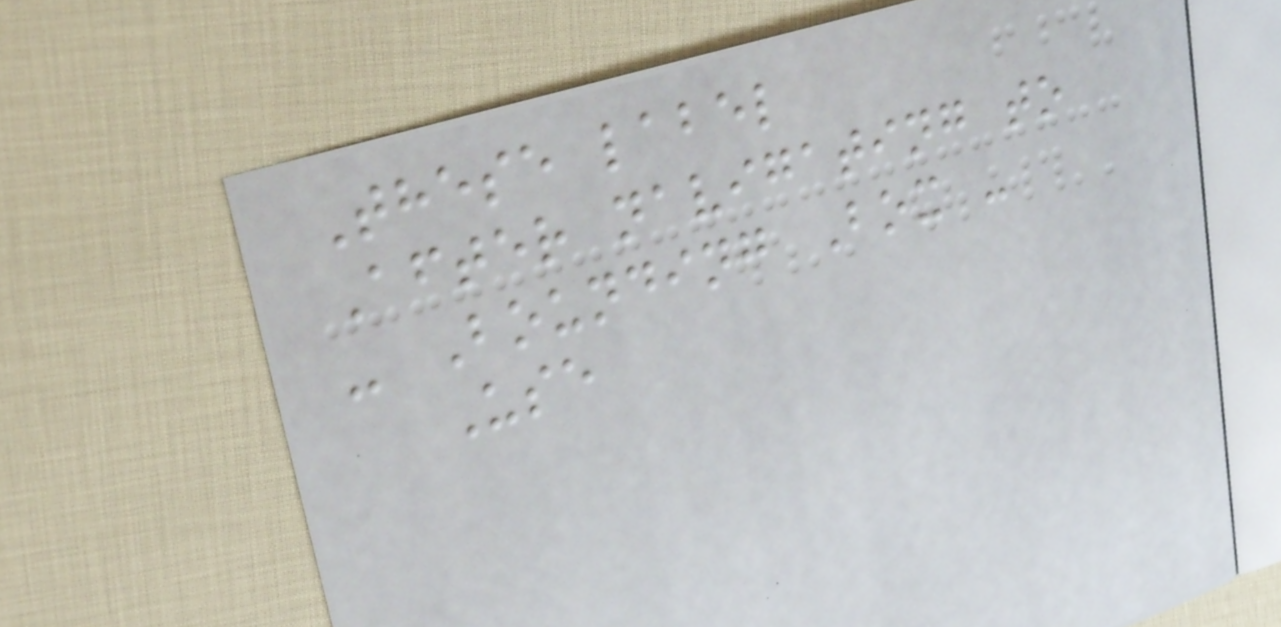These label
After navigating to
- Bounding Box -
Use
